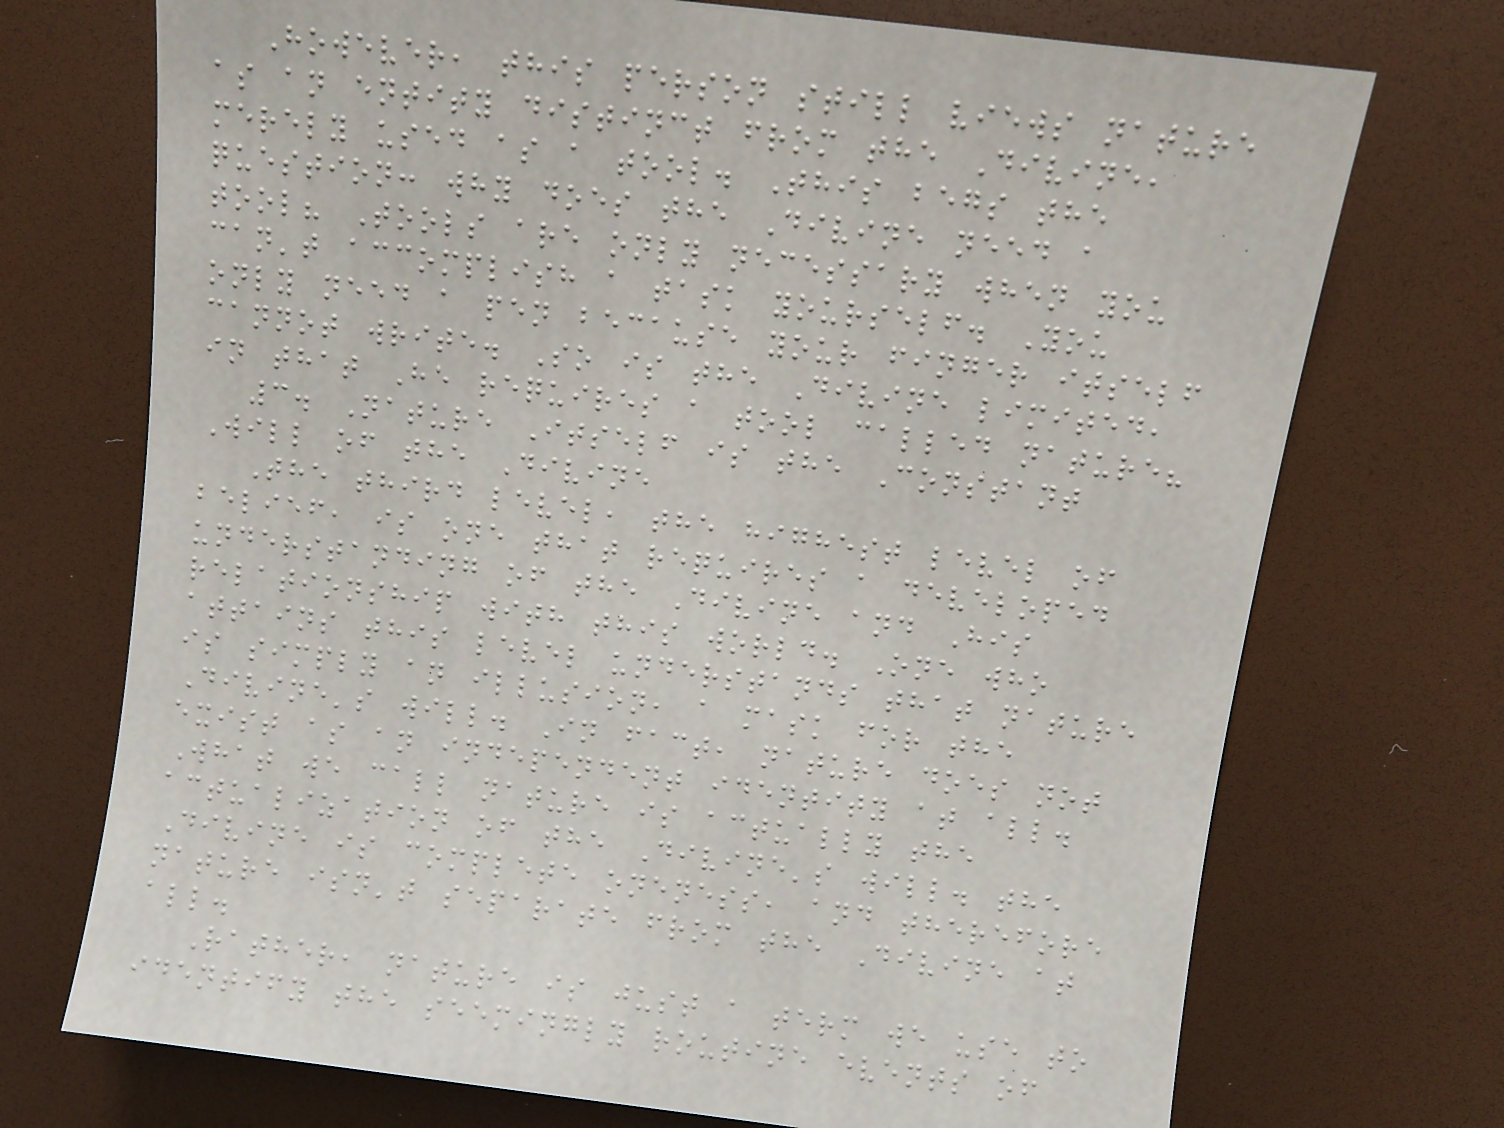However, this person still views nature
as an entity distinct from the Divine,
merely used as a tool. This begs the
question: why does the Divine need a
tool? Tools are only necessary when you
can't accomplish a task yourself. You
only need a pen because your finger itself
cannot write. So is the Divine limited,
in that He requires a tool called nature?
3. Nature Itself is the Constant
Will of the Divine
The third level, the highest level of
belief, is one that requires a developed
understanding of the Divine and His
relationship with this world. One who
attains this level understands that nature
is simply an illusion, a mask for the
Divine's will. In fact, nature does not
exist as an independent identity at all.
What we call nature is actually the
actualization of the Divine's will. the
Divine is complete oneness, and therefore
nature isn't separate from the Divine at
all.
Rather, nature is just a term we use to
identify the seemingly routine events of
